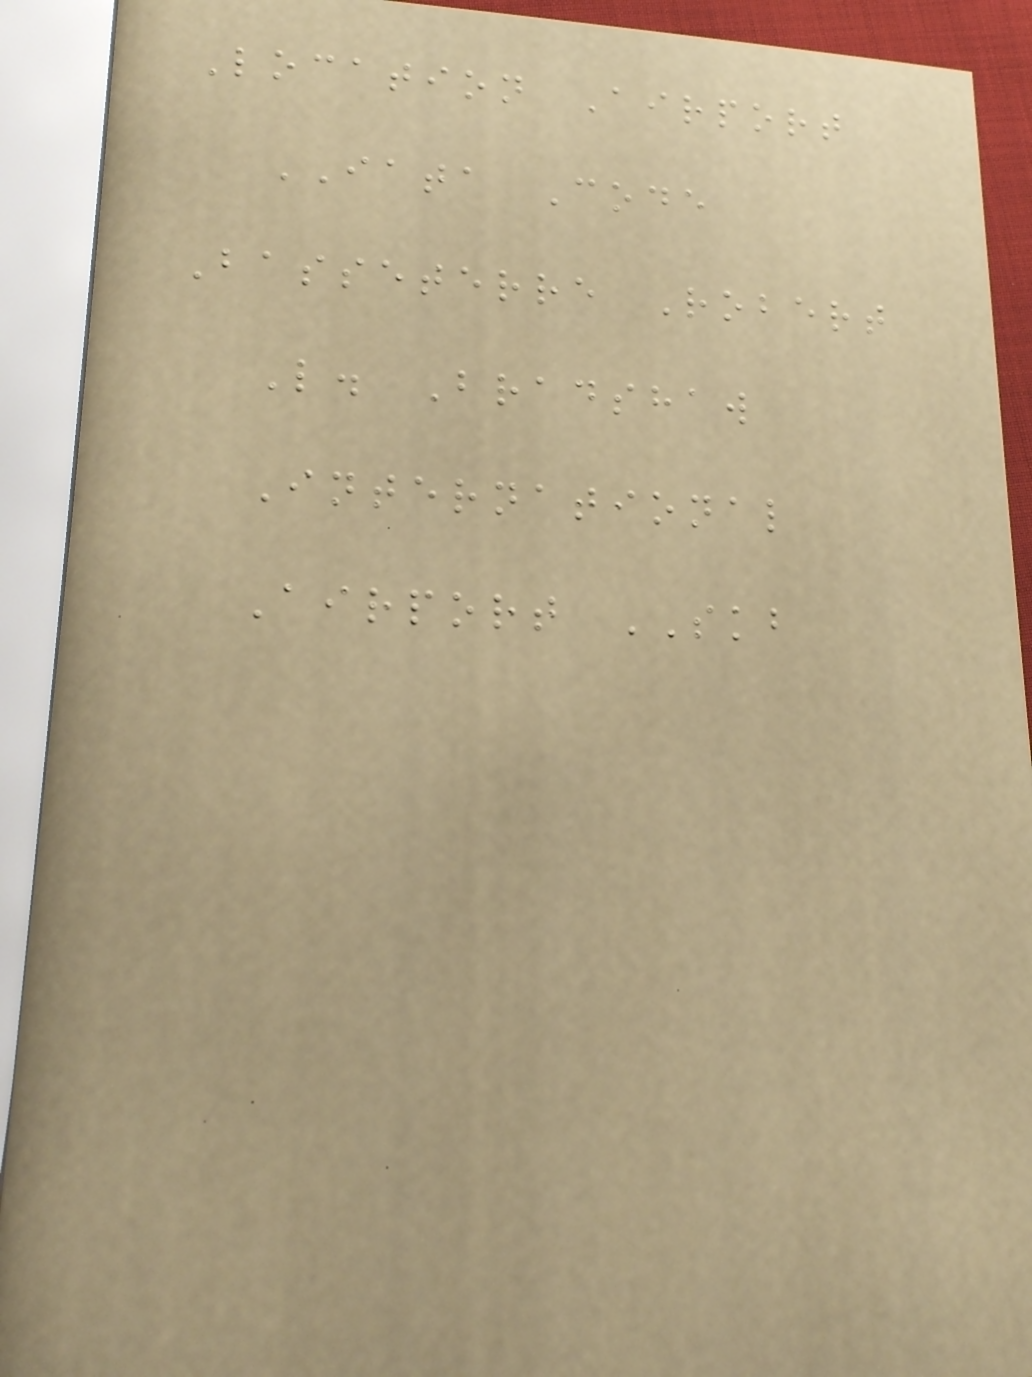Location Airport
IATA Code
Basseterre Robert
L. Bradshaw
International
Airport SKB
